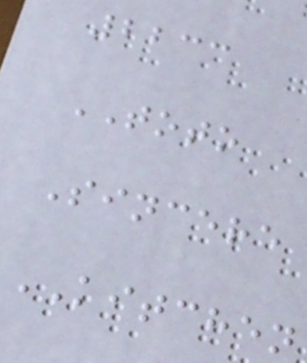2233
TOTO
Sincere
KITCHEN
